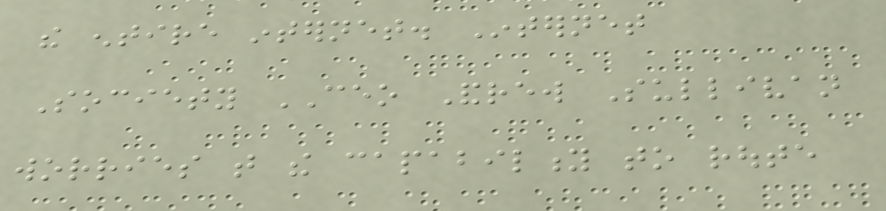the entire internet. Internet
Society CEO Andrew Sullivan
worries that the capability to route
